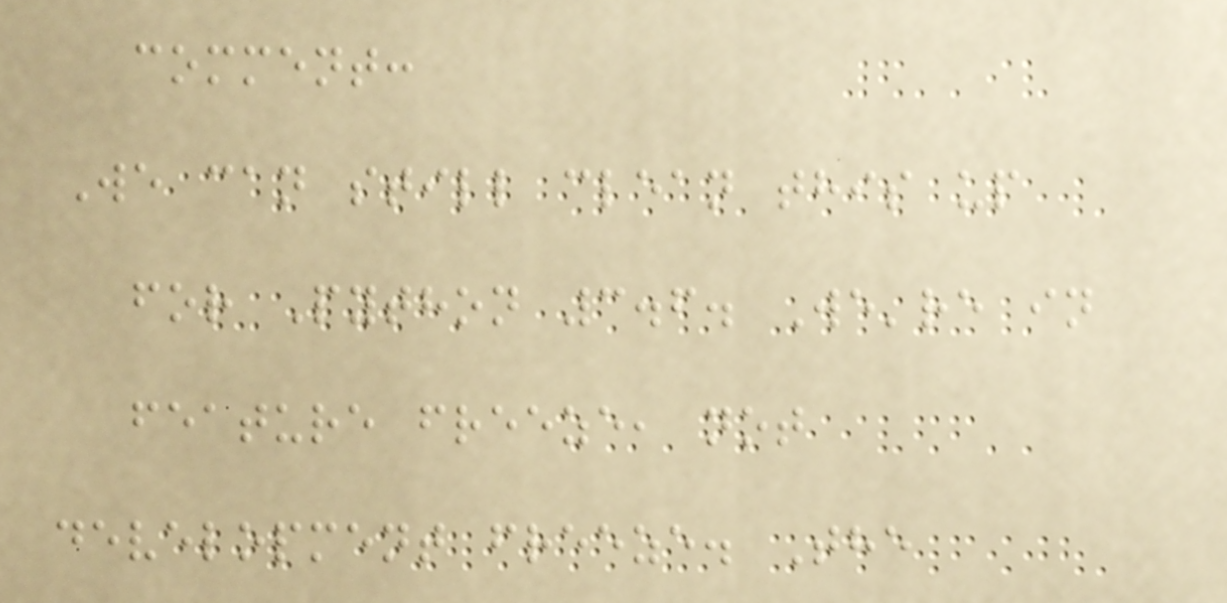comment:
We can still clean this up
for Python 3.6. We're in
feature freeze, not
development freeze. The
